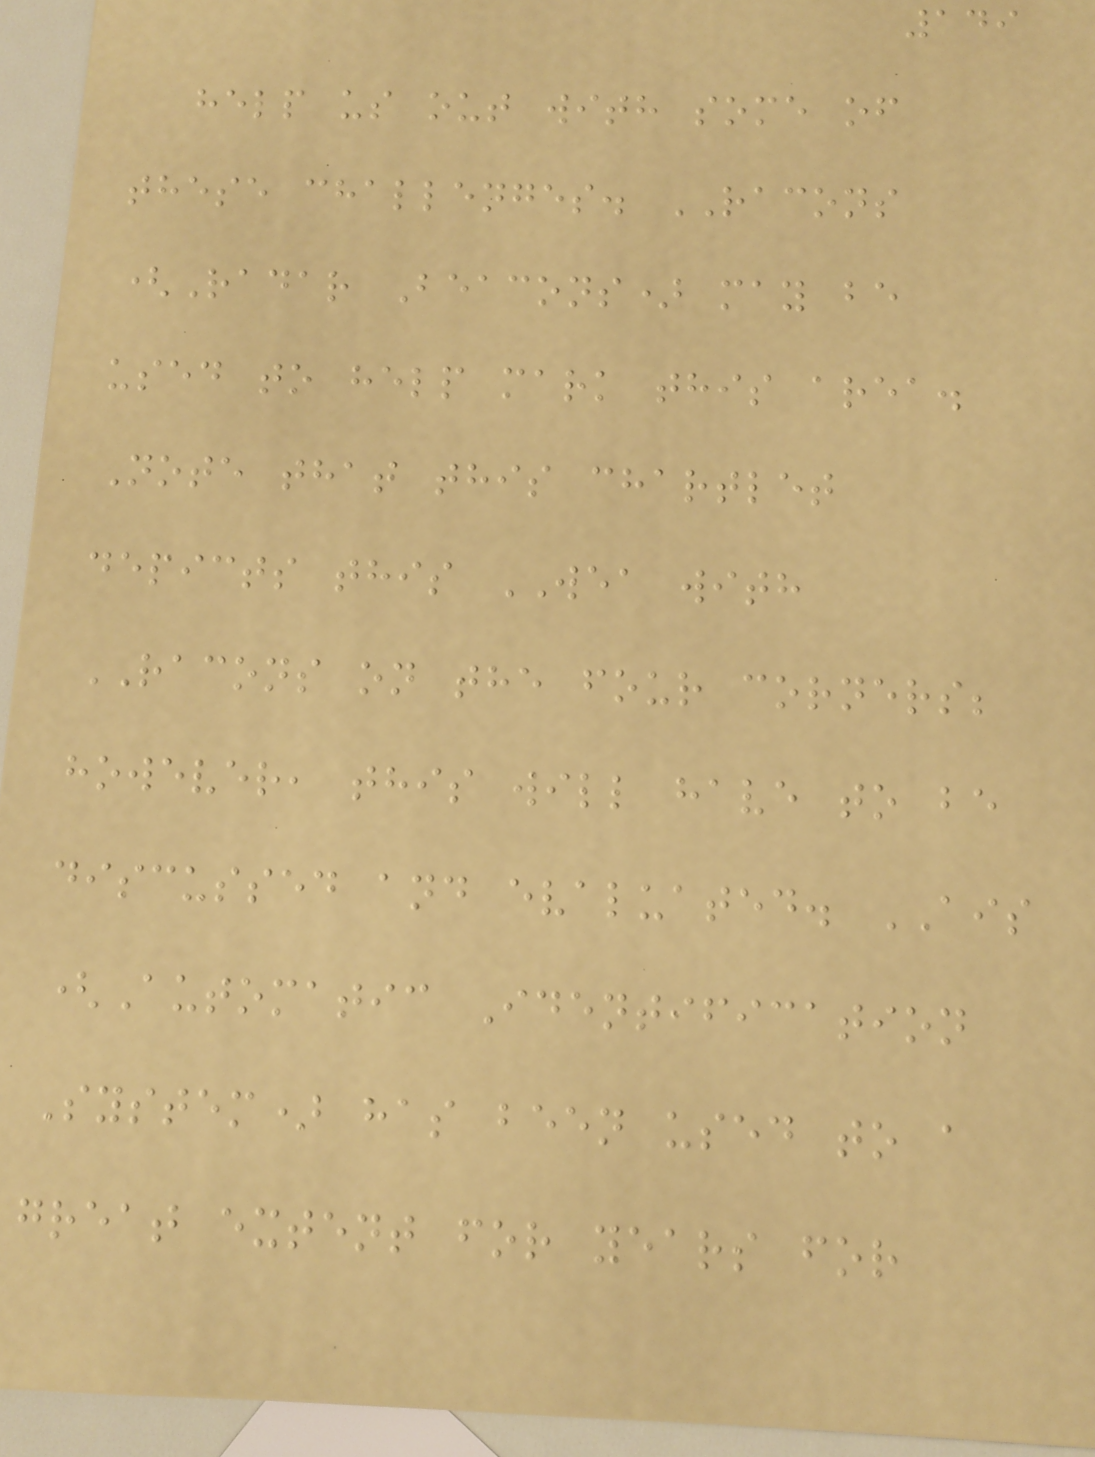149
help us out with some of
these challenges. RACONS
(Radar Beacons) may be
used to help mark this area.
Note that this chartlet
depicts this WEA with
RACONS on the four corners;
however, this will have to be
discussed and evaluated. AIS
(Automatic Identification
System) has been used to a
great extent for years for
